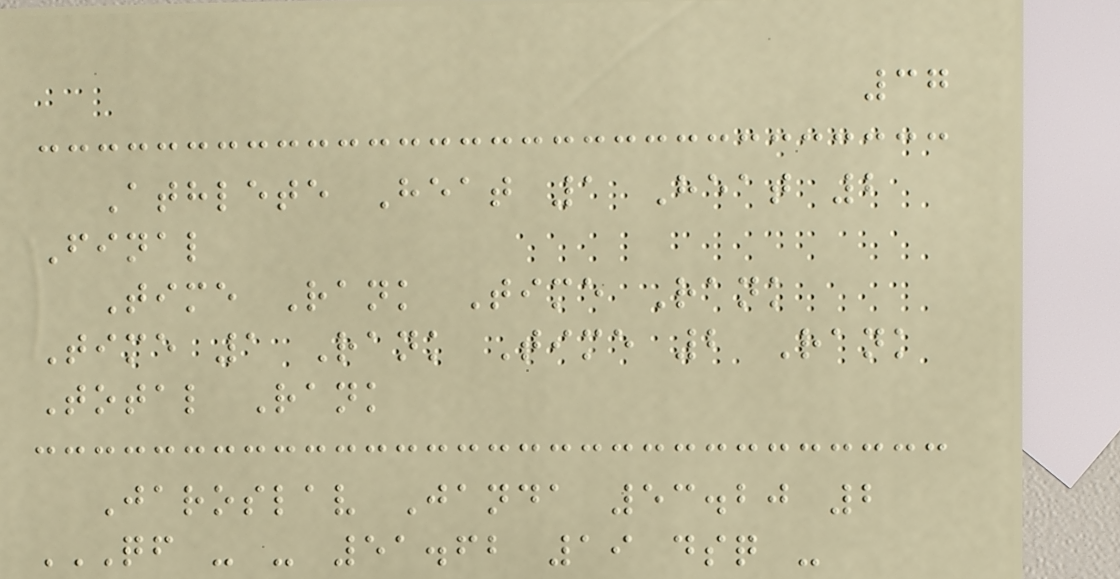37
Athlete Heat 1 Heat 2
Final
Time Rank Time Rank
Time 1 Rank Time 2 Rank
Total Rank
Jaroslav Janda 53.20 2
QF - - 51.62 19 DSQ -
